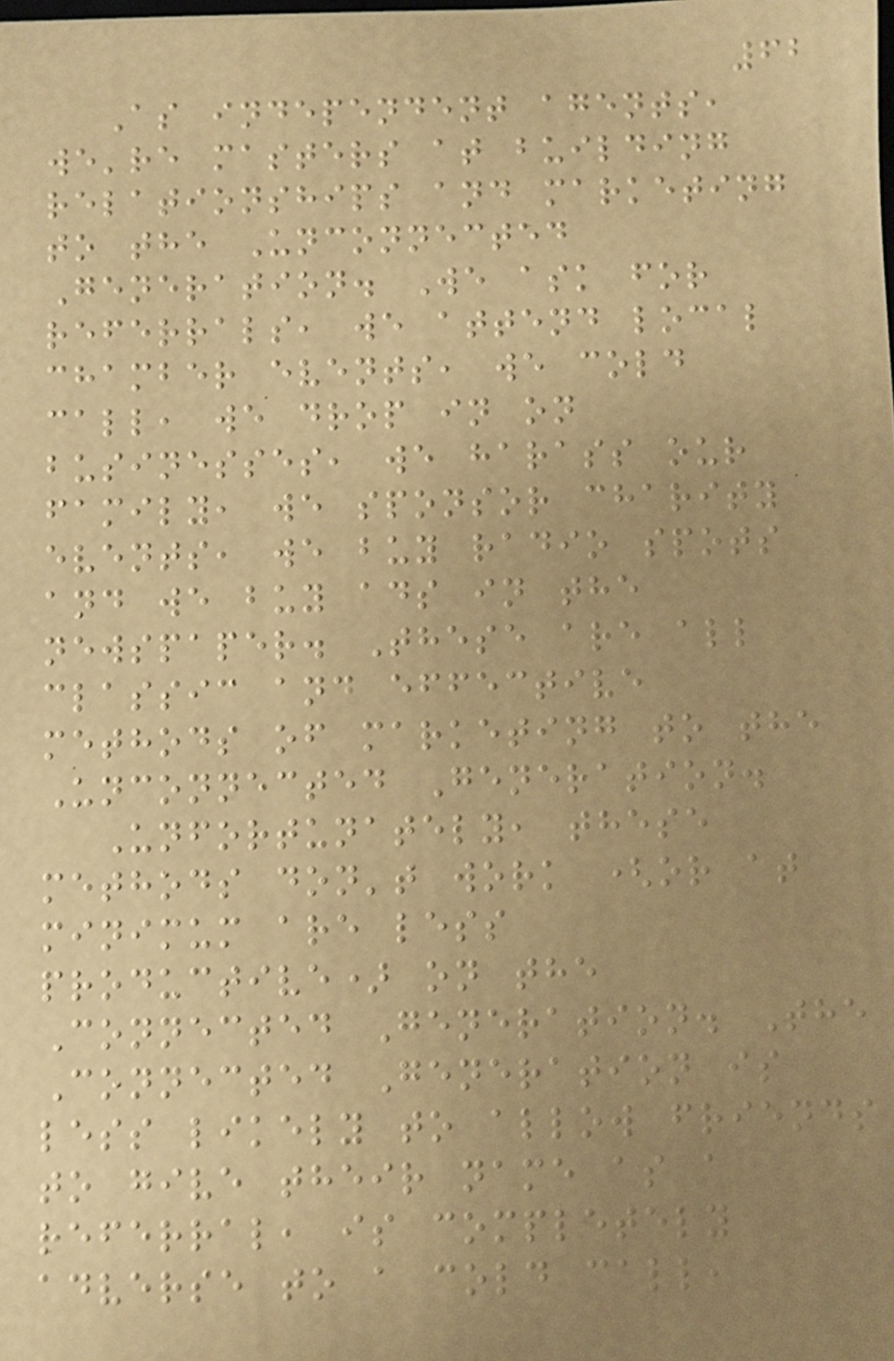62
As independent agents,
we're masters at building
relationships and marketing
to the Unconnected
Generation. We ask for
referrals, we attend local
chamber events, we cold
call, we drop in on
businesses, we harass our
family, we sponsor charity
events, we buy radio spots
and we buy ads in the
newspaper. These are all
classic and effective
methods of marketing to the
Unconnected Generation.
Unfortunately, these
methods don't work (or at
minimum are less
productive) on the
Connected Generation. The
Connected Generation is
less likely to allow friends
to give their name as a
referral, is completely
adverse to a cold call,
